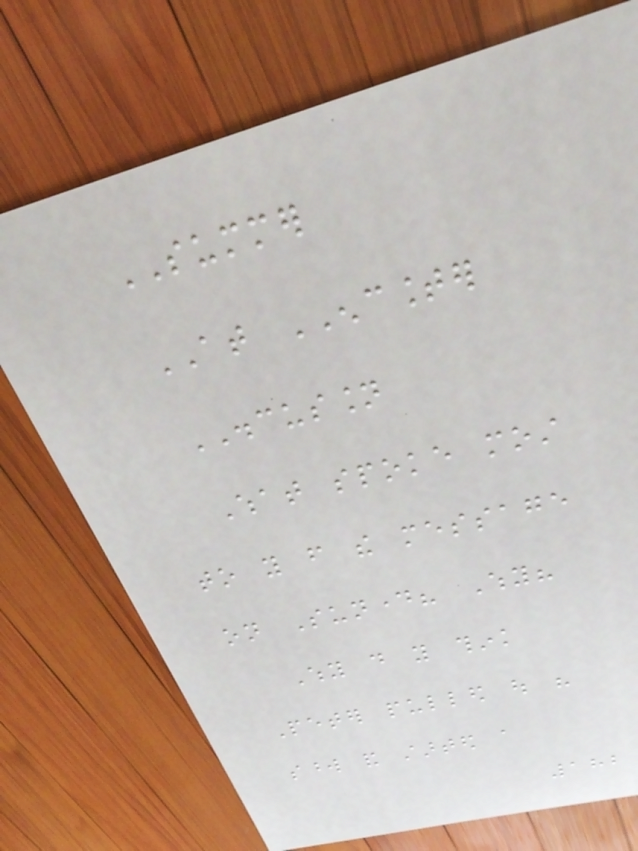SUMMER
AT ENCOUNTER
DISCUSSION
What spoke most
to you from the message
on Sunday? Why?
Why do you think
Peter pulled out his
sword and started a
182
